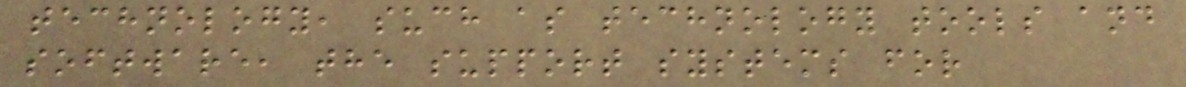technology, such as technology tools and
software, the support systems for
